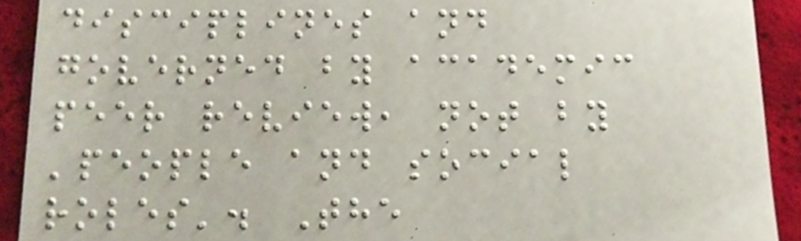disciplines and
governed by academic
peer review, not by
'people and social
roles'. The
